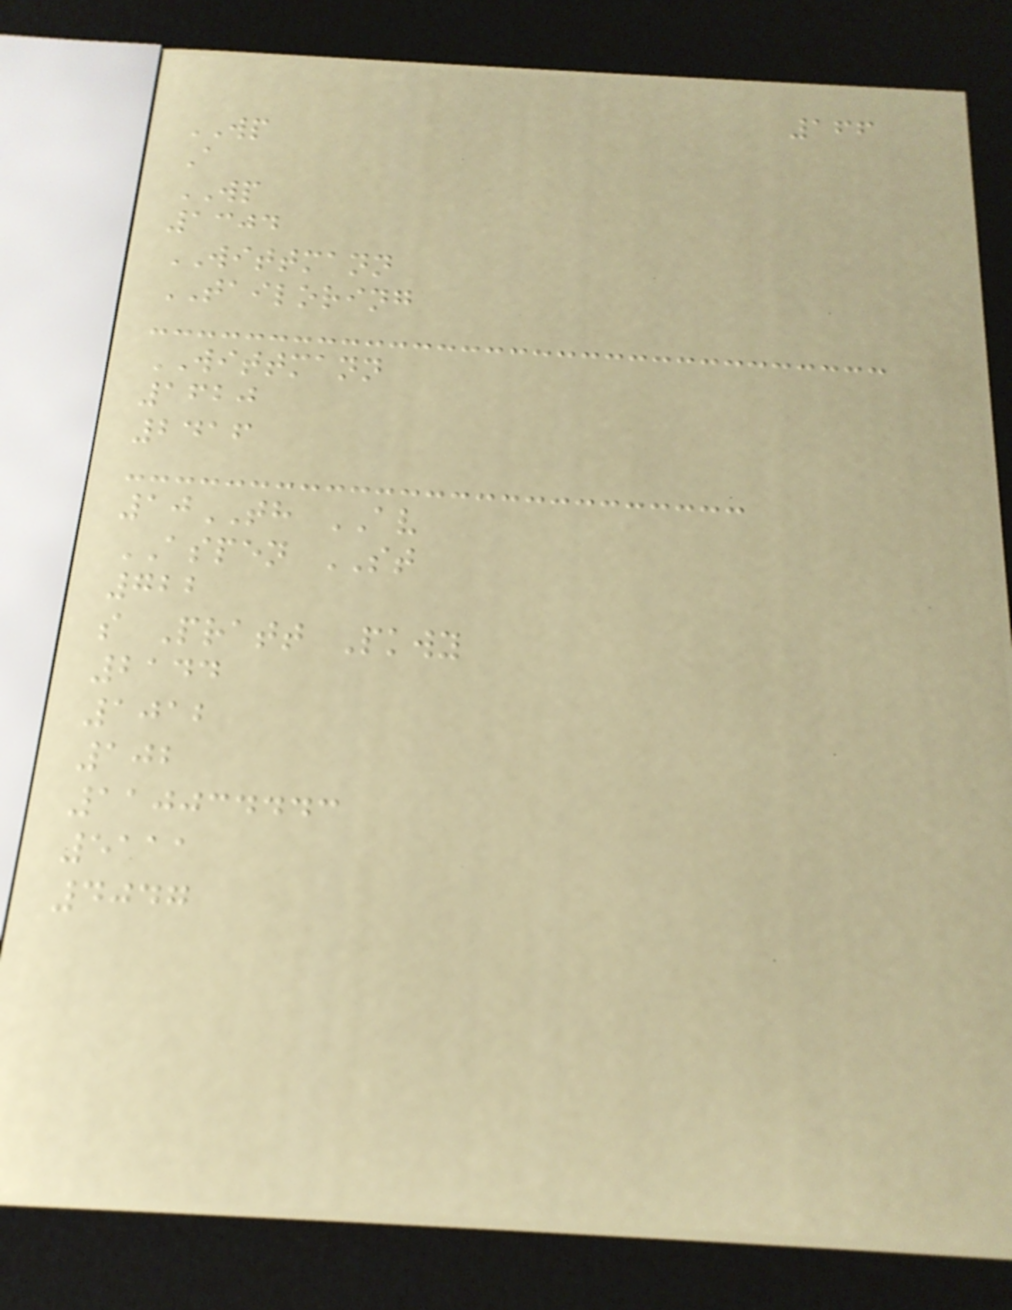166
WP
A
WP
1304
WITTMANN
TAILORING
WITTMANN
1620
2416
10TH AV
ASPEN ST
722
s Pratt Pkwy
2144
1012
102
110034443
5111
4047
